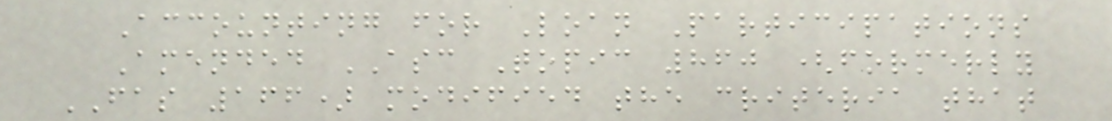Accounting for Loan Participations
Amended ASC Topic 860 (formerly
FAS 166) modified the criteria that
